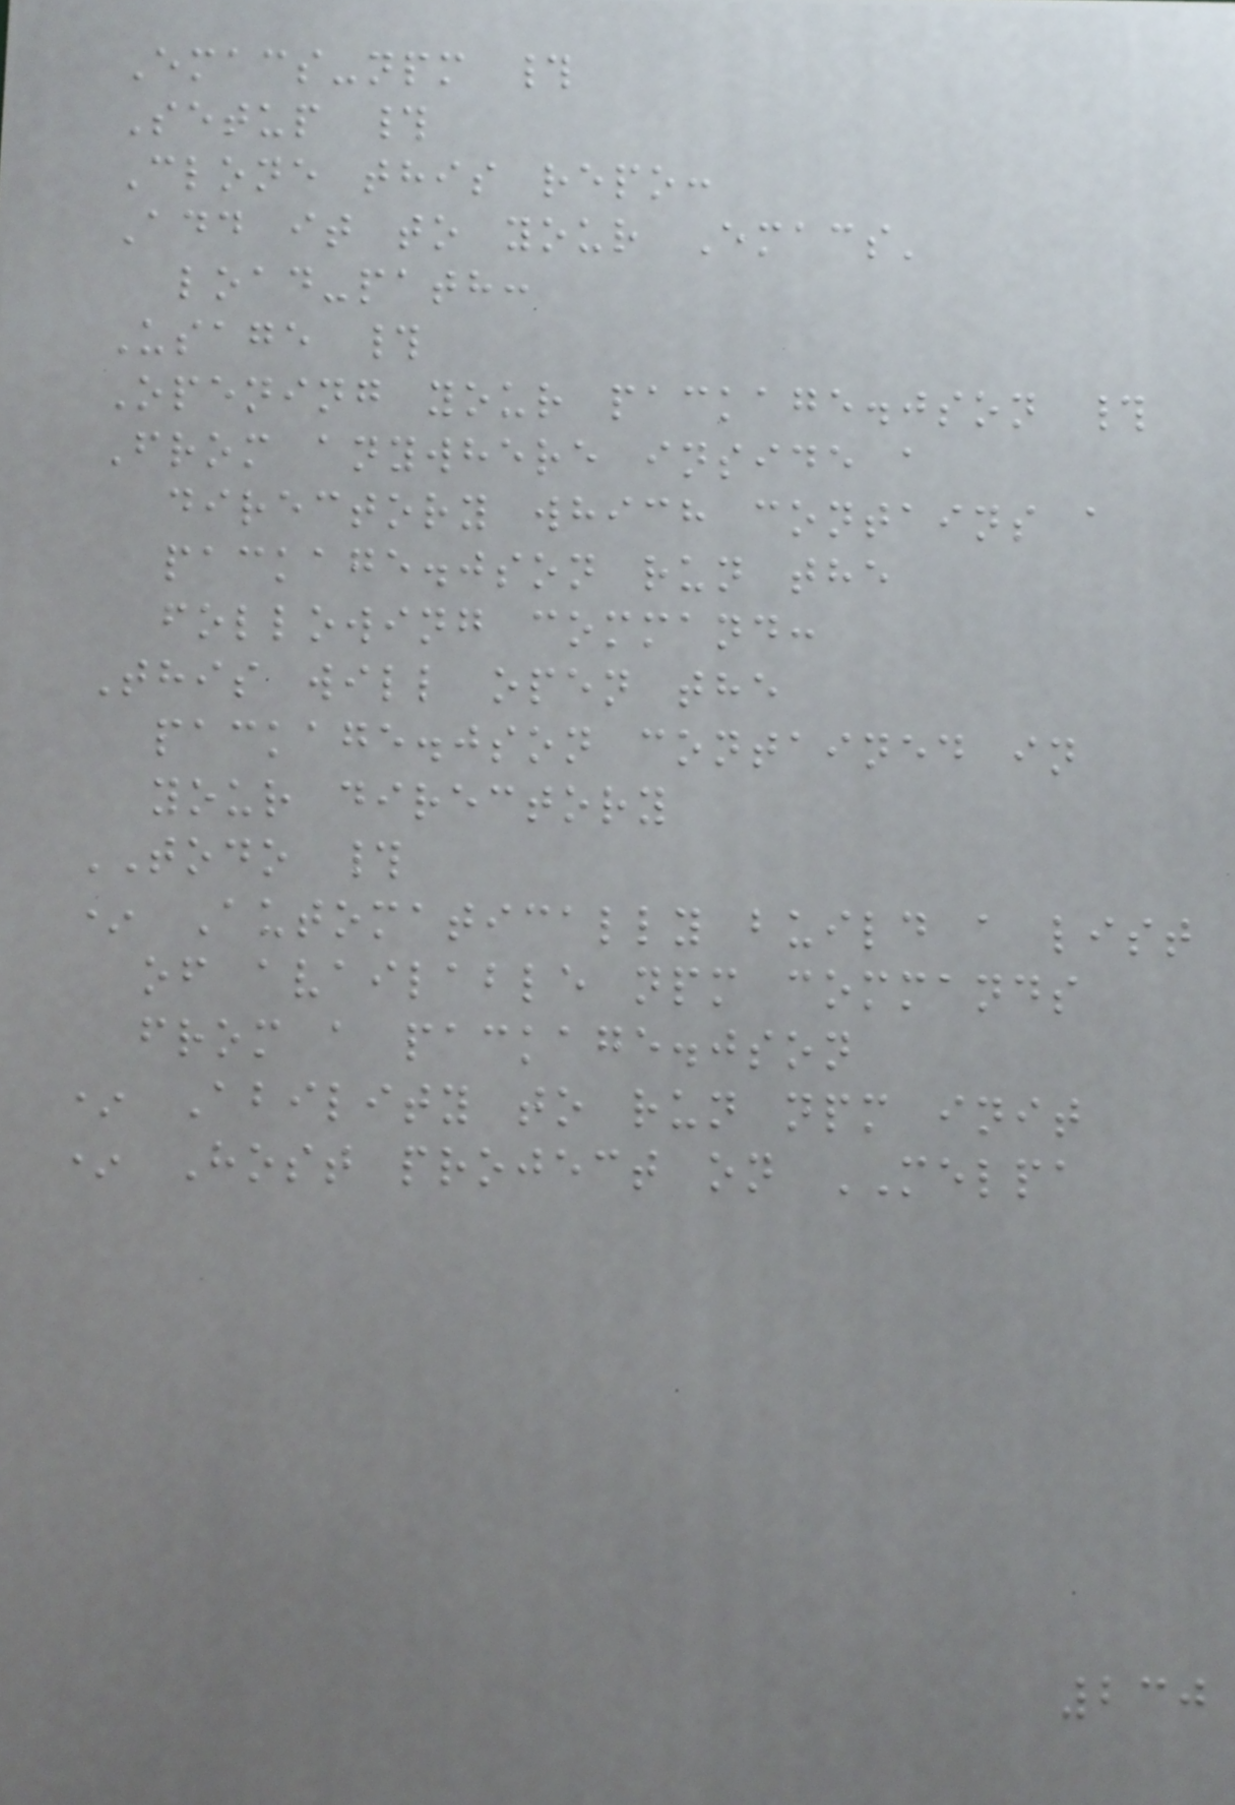Emacs-npm #
Setup #
Clone this repo:
Add it to your Emacs'
load-path:
Usage #
Opening your package.json #
From anywhere inside a
directory which contains a
package.json run the
following command:
This will open the
package.json contained in
your directory
TODO #
* Automatically build a list
of available npm commands
from a package.json
* Ability to run npm init
* Host project on MELPA
230
